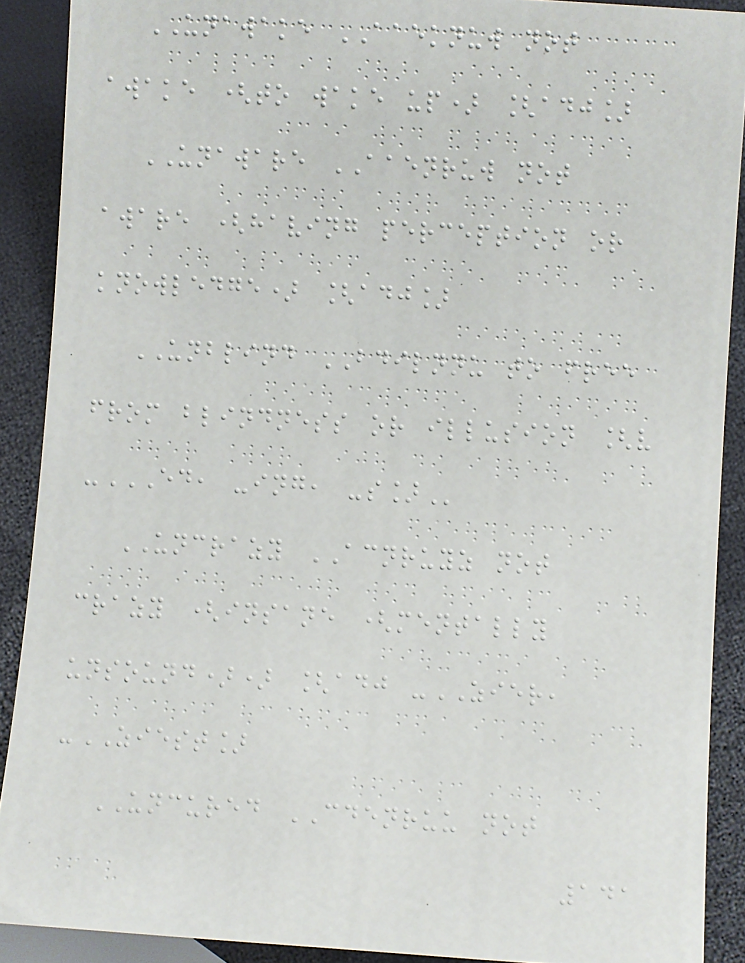UNAWAKE AAEKNUW not
awake (to wake up) [adj]
UNAWARE AAENRUW not
aware (having perception or
knowledge) [adj]
UNBLIND BDILNNU to free
from blindness or illusion [v
-ED, -ING, -S]
UNCRAZY ACNRUYZ not
crazy (insane (mentally
unsound)) [adj -ZIER,
-ZIEST]
UNCURED CDENRUU not
141
